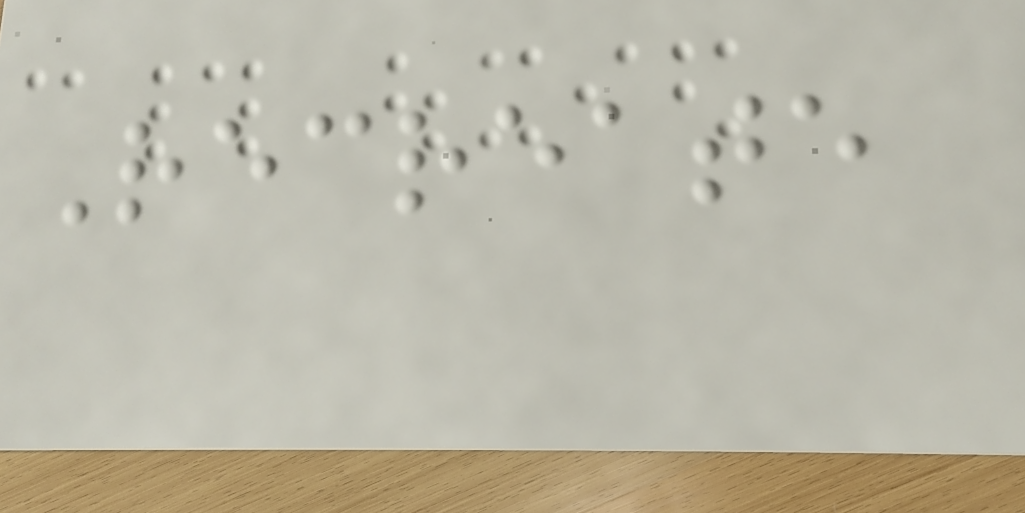Recreate
